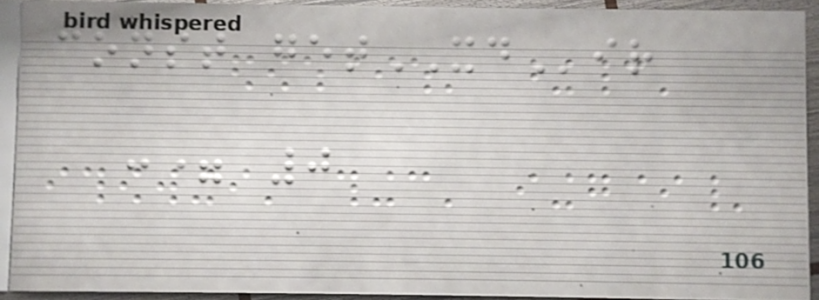const getXDir
:= 0
